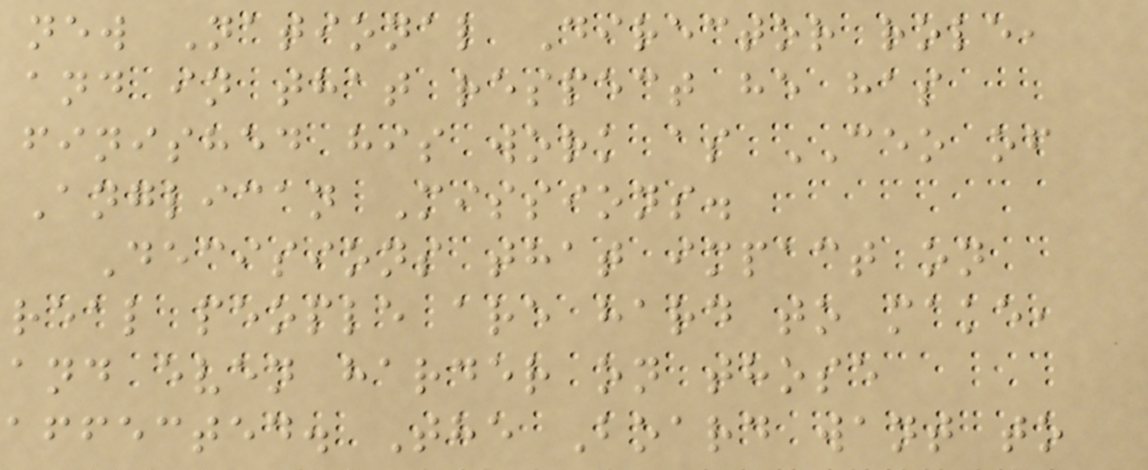new National Director role,
and in that respect he has
finished his work as CEO of
Anglican Missions.
Decisions that impact on
real people are hard to make,
and even harder on those
affected. The Board want to
